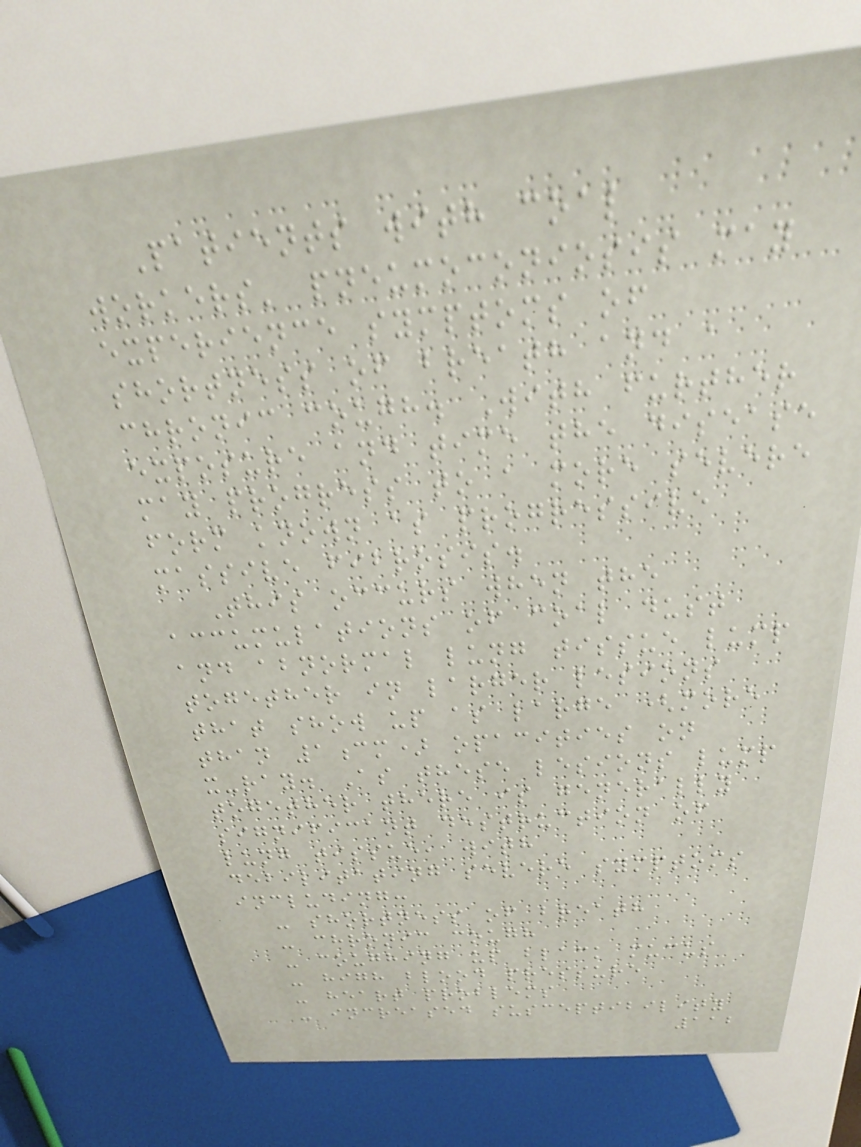Patients with coal
workers' pneumoconiosis may
experience symptoms of
shortness of breath and a
chronic cough. With further
exposure and time the disease
may progress to a more severe
form known as progressive
massive fibrosis.
This occurs when the
accumulations of coal dust
and abnormal lung tissue lump
together in larger lesions
that show up as large (more
than 1cm) opacities on
x-ray. As these lesions lump
together there is generally
significant destruction of
lung tissue, with
debilitating severe symptoms
including:
- shortness of breath
- chronic cough
- coughing up black mucus
- high blood pressure
- heart problems
- increased susceptibility
112
